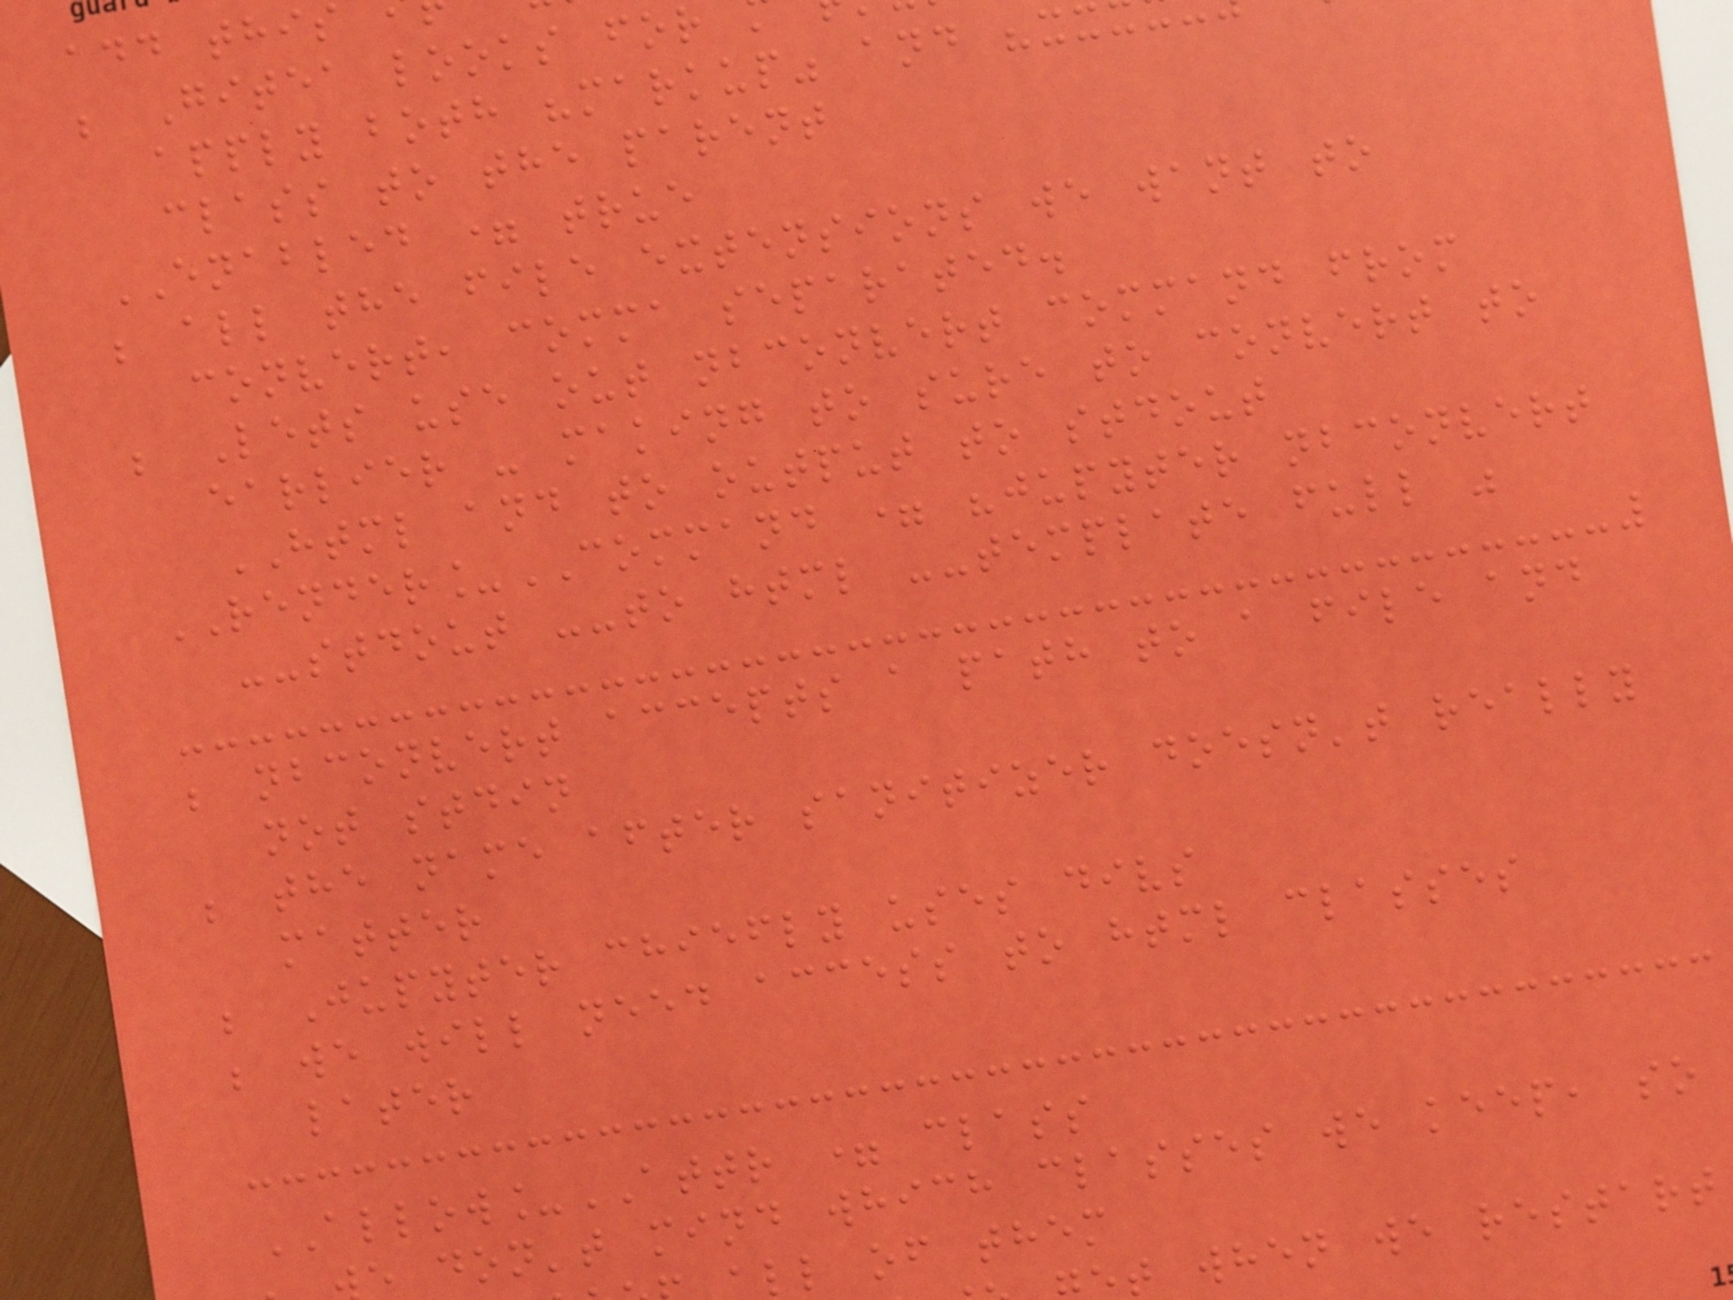; Gitea looks for
apply both "markup" and "xx
class to the parent
ENABLED = true
; all the file extensions we want to
convert, comma separated.
; Lets use out nbconvert command from
earlier - making to sure to convert to
HTML and to output to stdout
RENDER_COMMAND = "jupyter nbconvert
--stdout --to html --template full "
; nbconvert accepts a path to a file and
not stdin
; the name after sanitizer doesn't really
matter
; Jupyter chiefly uses divs
; we will need access to html classes
later
ALLOW_ATTR = class
e don't mind which classes we keep, so
ll of them
t when we restart
